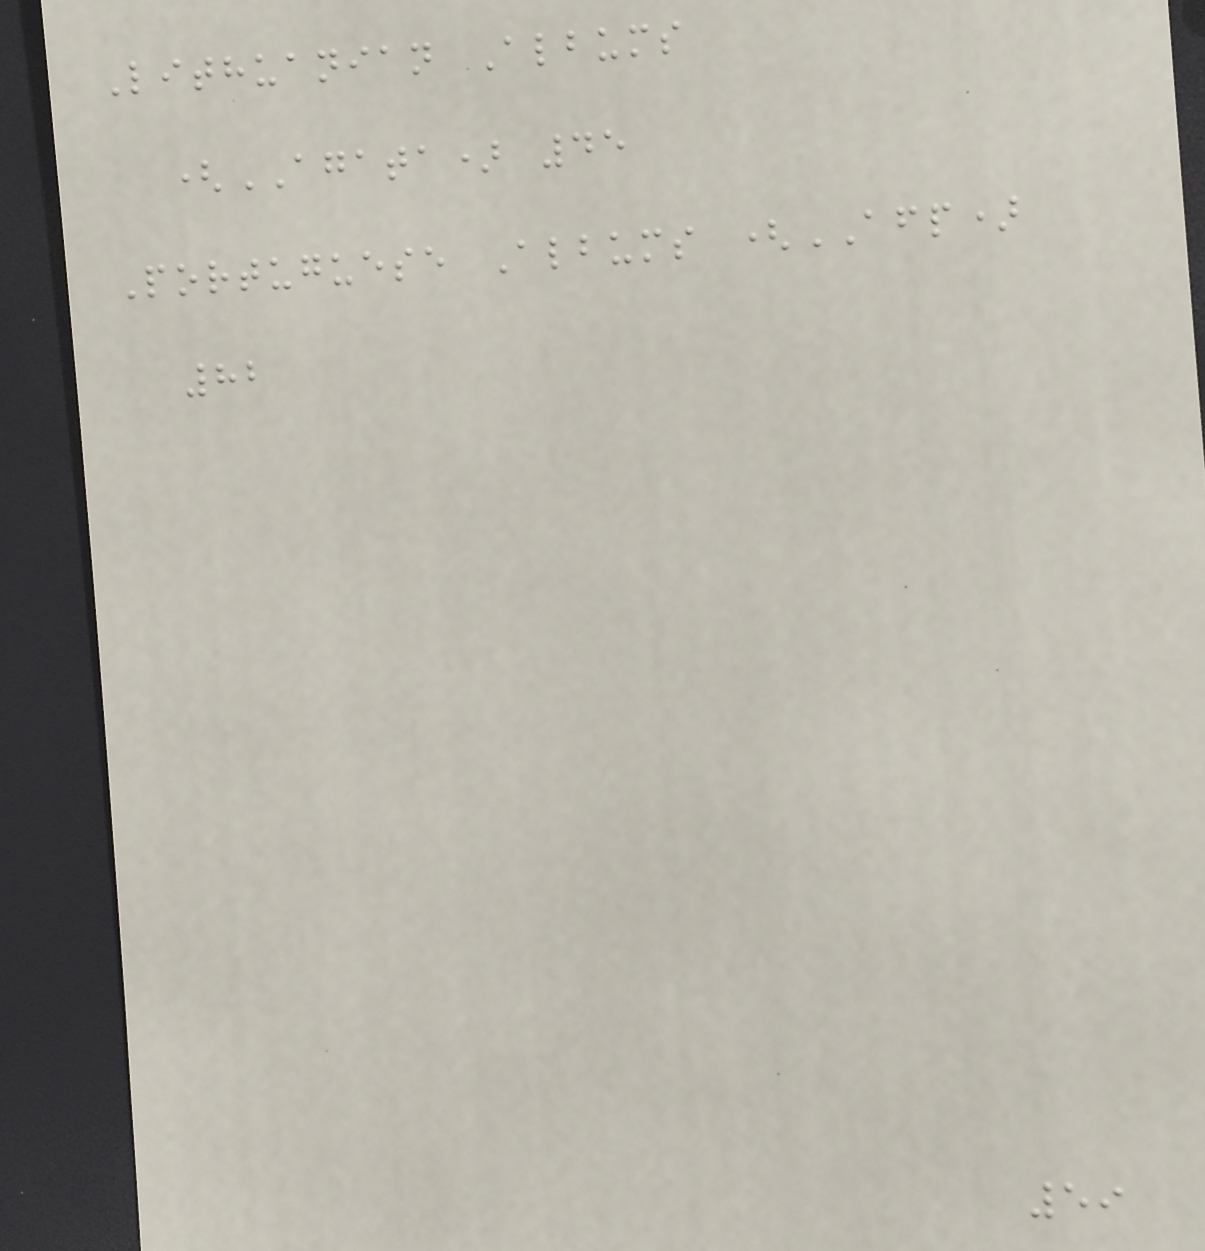Lithuanian Albums
(AGATA) 45
Portuguese Albums (AFP)
82
59
